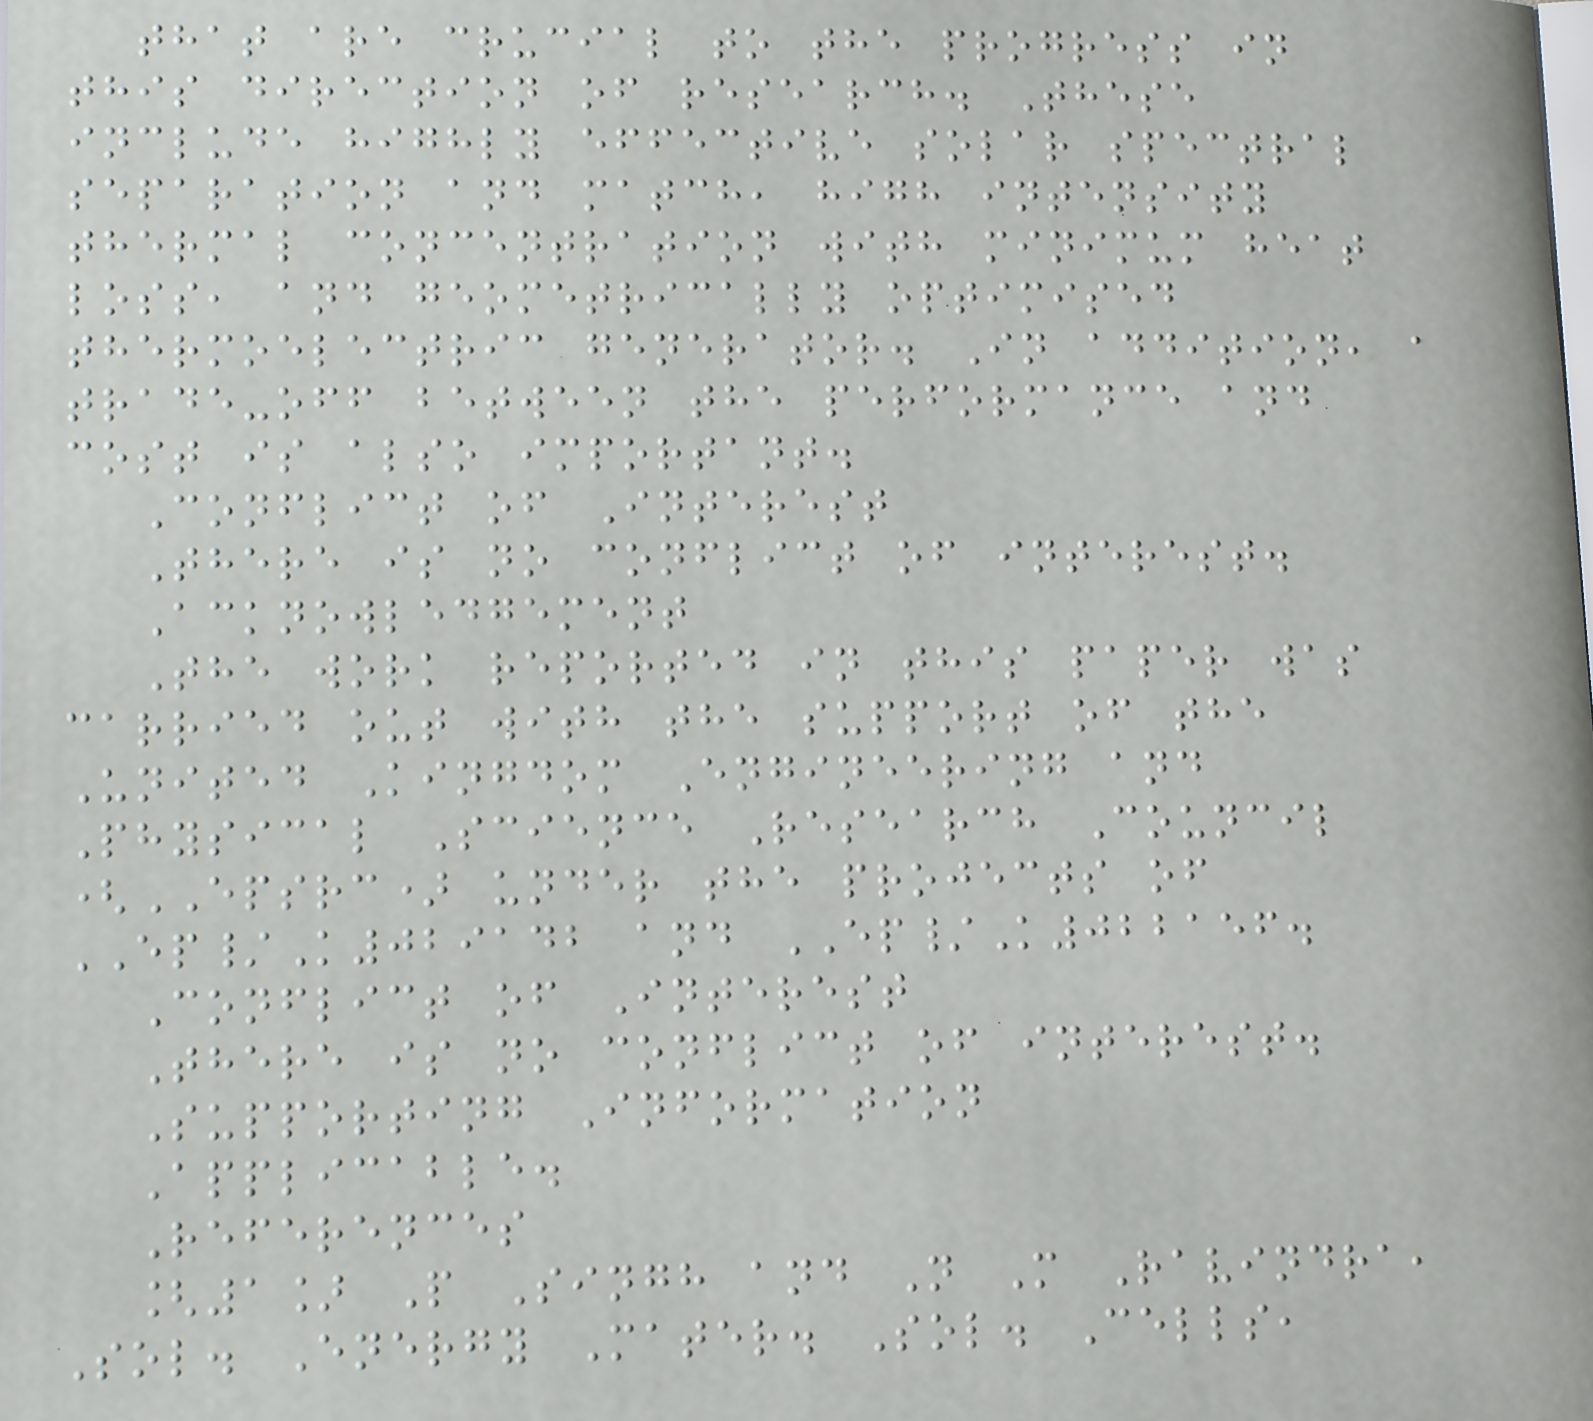that are crucial to the progress in
this direction of research. These
include highly effective solar spectral
separation and match, high intensity
thermal concentration with minimum heat
loss, and geometrically optimised
thermoelectric generator. In addition, a
trade-off between the performance and
cost is also important.
Conflict of Interest
There is no conflict of interest.
Acknowledgement
The work reported in this paper was
carried out with the support of the
United Kingdom Engineering and
Physical Science Research Council
(EPSRC) under the projects of
EP/K029142 and EP/K022156.
Conflict of Interest
There is no conflict of interest.
Supporting Information
Applicable.
References
[1] P Singh and N M Ravindra,
Sol. Energy Mater. Sol. Cells,
